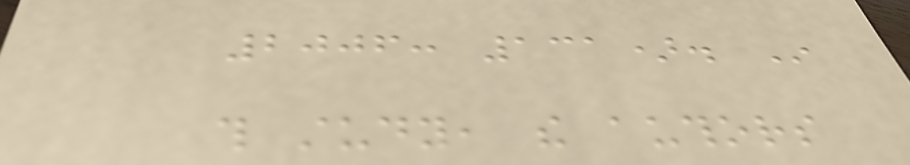2006: 131). In
this study, the authors
